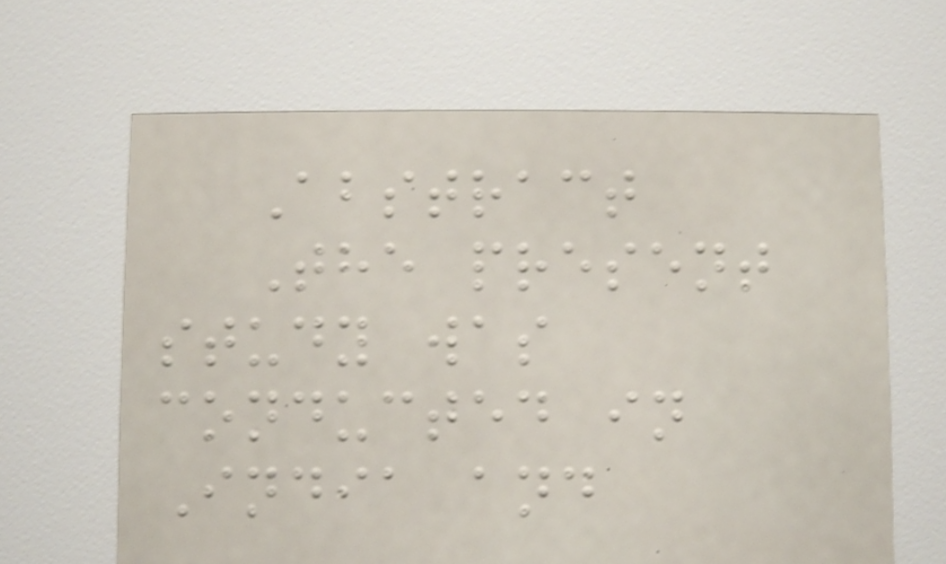Abstract
The present
study was
conducted in
India and
